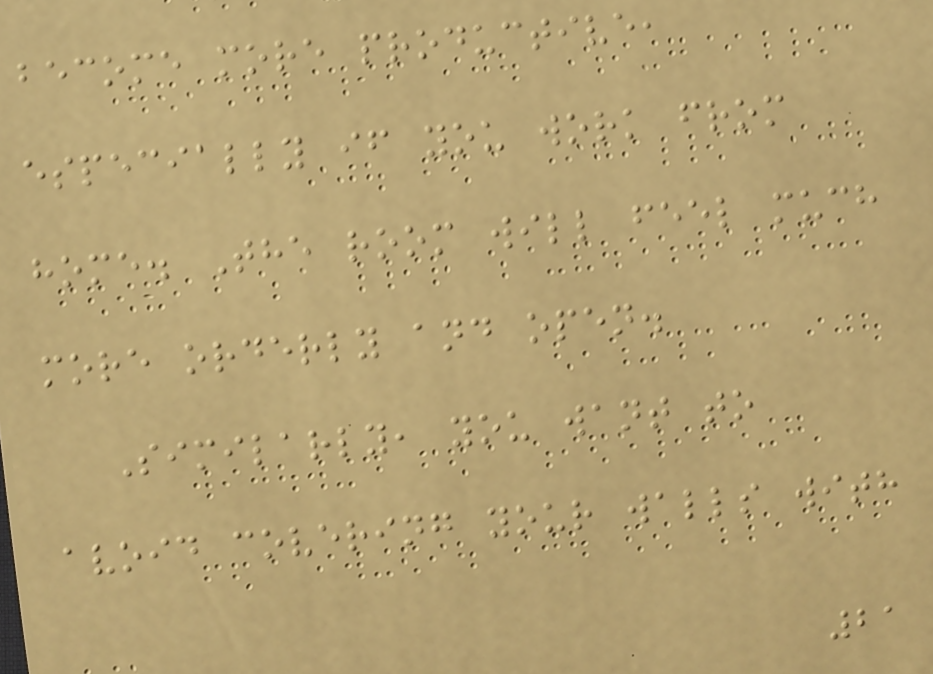become more productive,
especially if you work from
home. The room will feel much
more orderly and open.
Similarly, you want to
avoid covering your walls with
21
